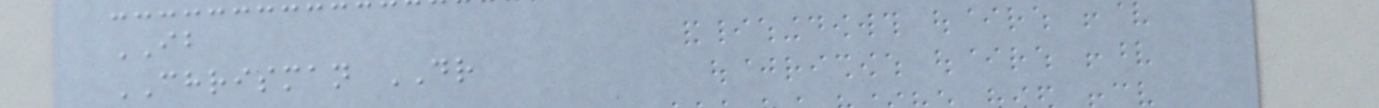IB
CHRISMAN DR
